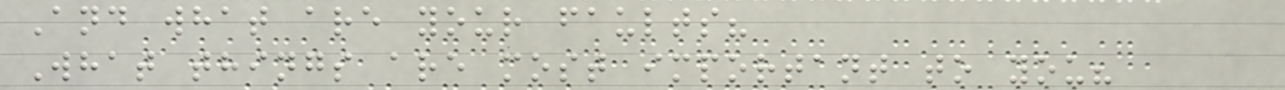And what are your faults?
What things are most important to you?
